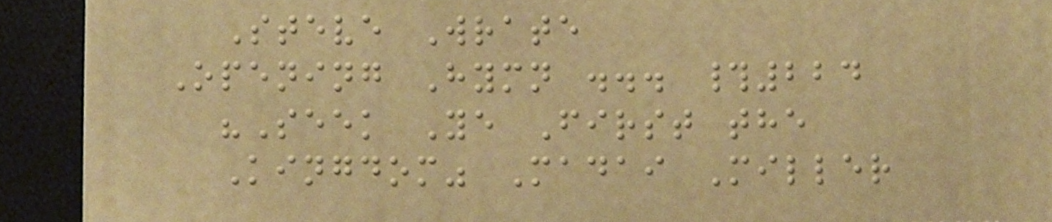Steve Wrate
Opening Hymn ... #224
"Seek Ye First the
Kingdom" Madai Miller
